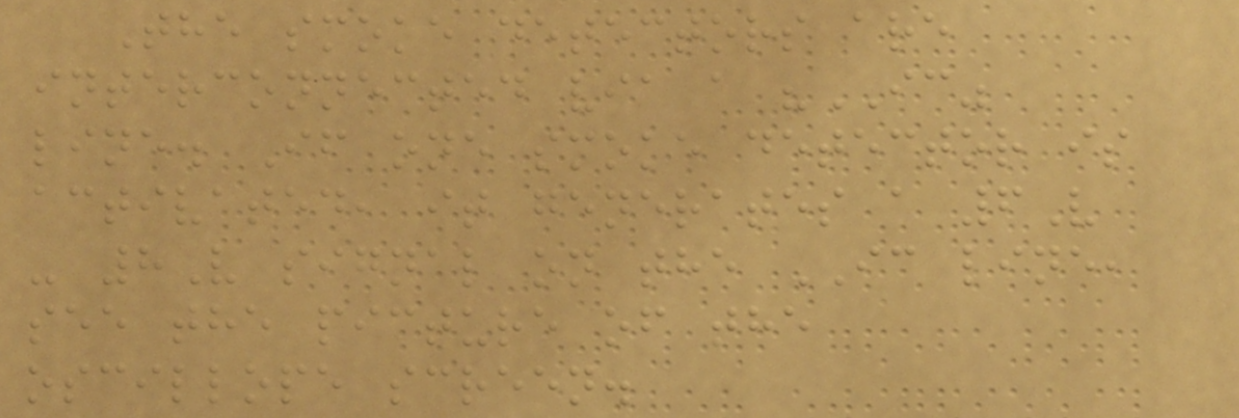The smoke detectors are
interconnected via a "IC"
line. If one smoke detector is
activated, it generates a 6V
- 8V signal on the IC line,
see the picture of the
oscillope screen.
